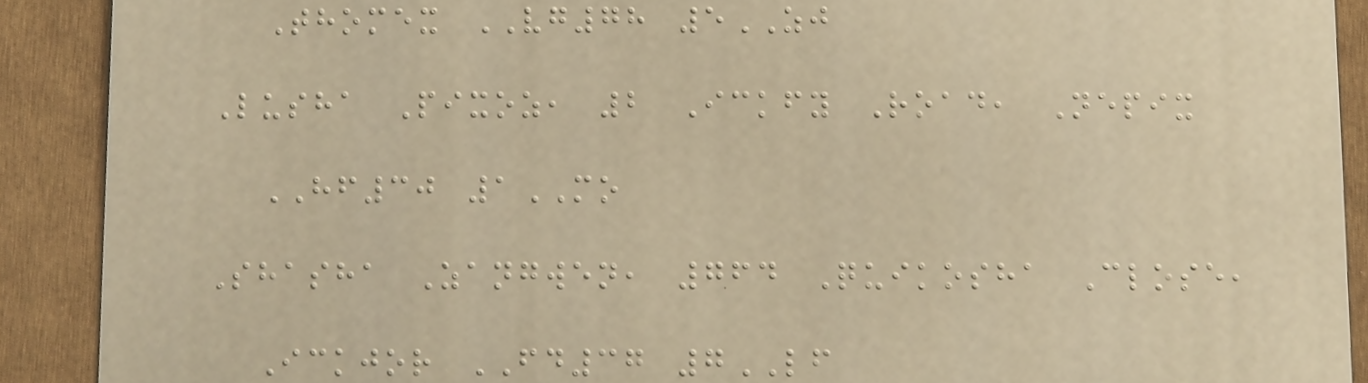Thomex VG78 5ZJ
Lusha Pixoz, 2 Ickfy Road, Nepix
HF30 1MO
Shasha Zangwen, 764 Quikosha Close,
Ickjor FD37 7LF
